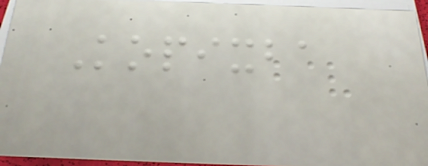Kopixba
